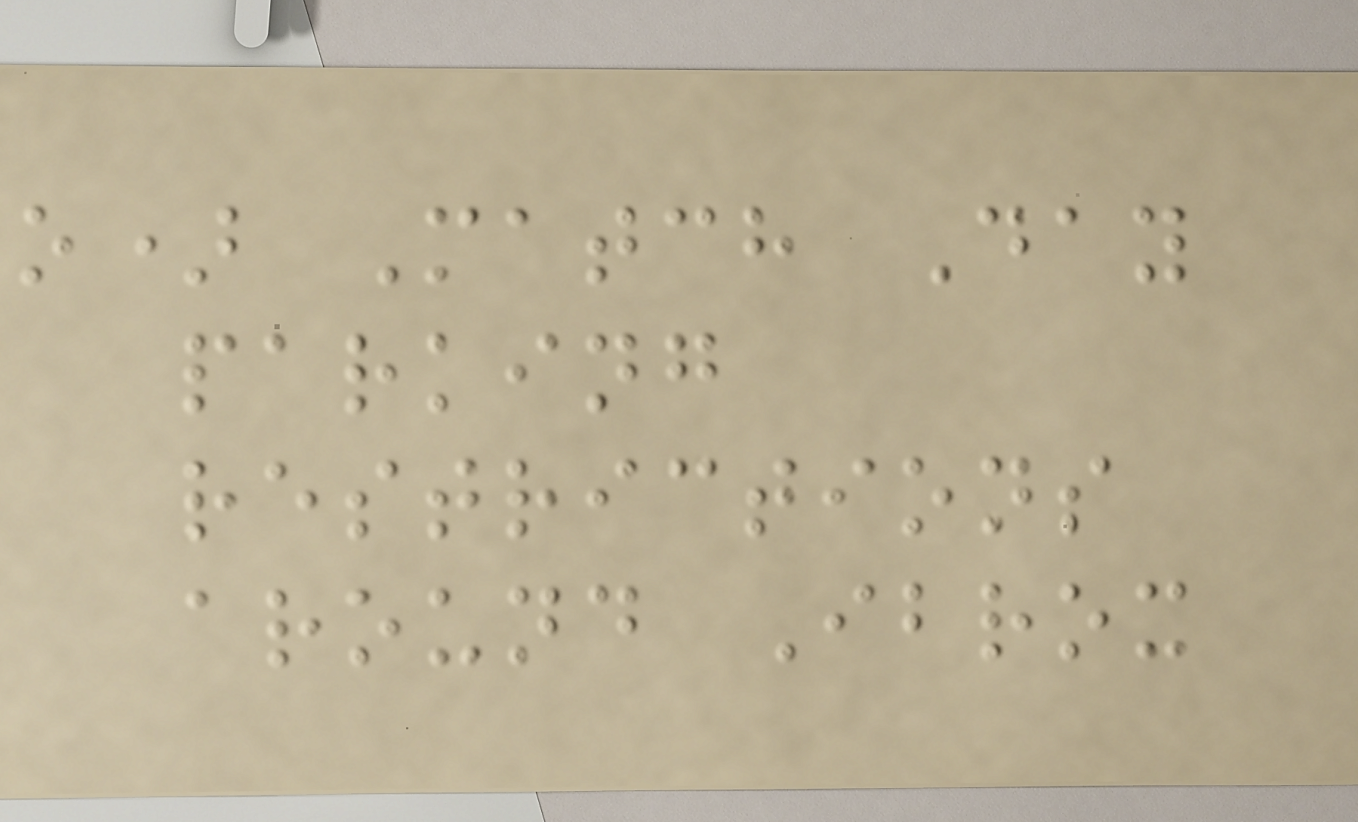o) Match Day
parking
restrictions
around Ibrox
